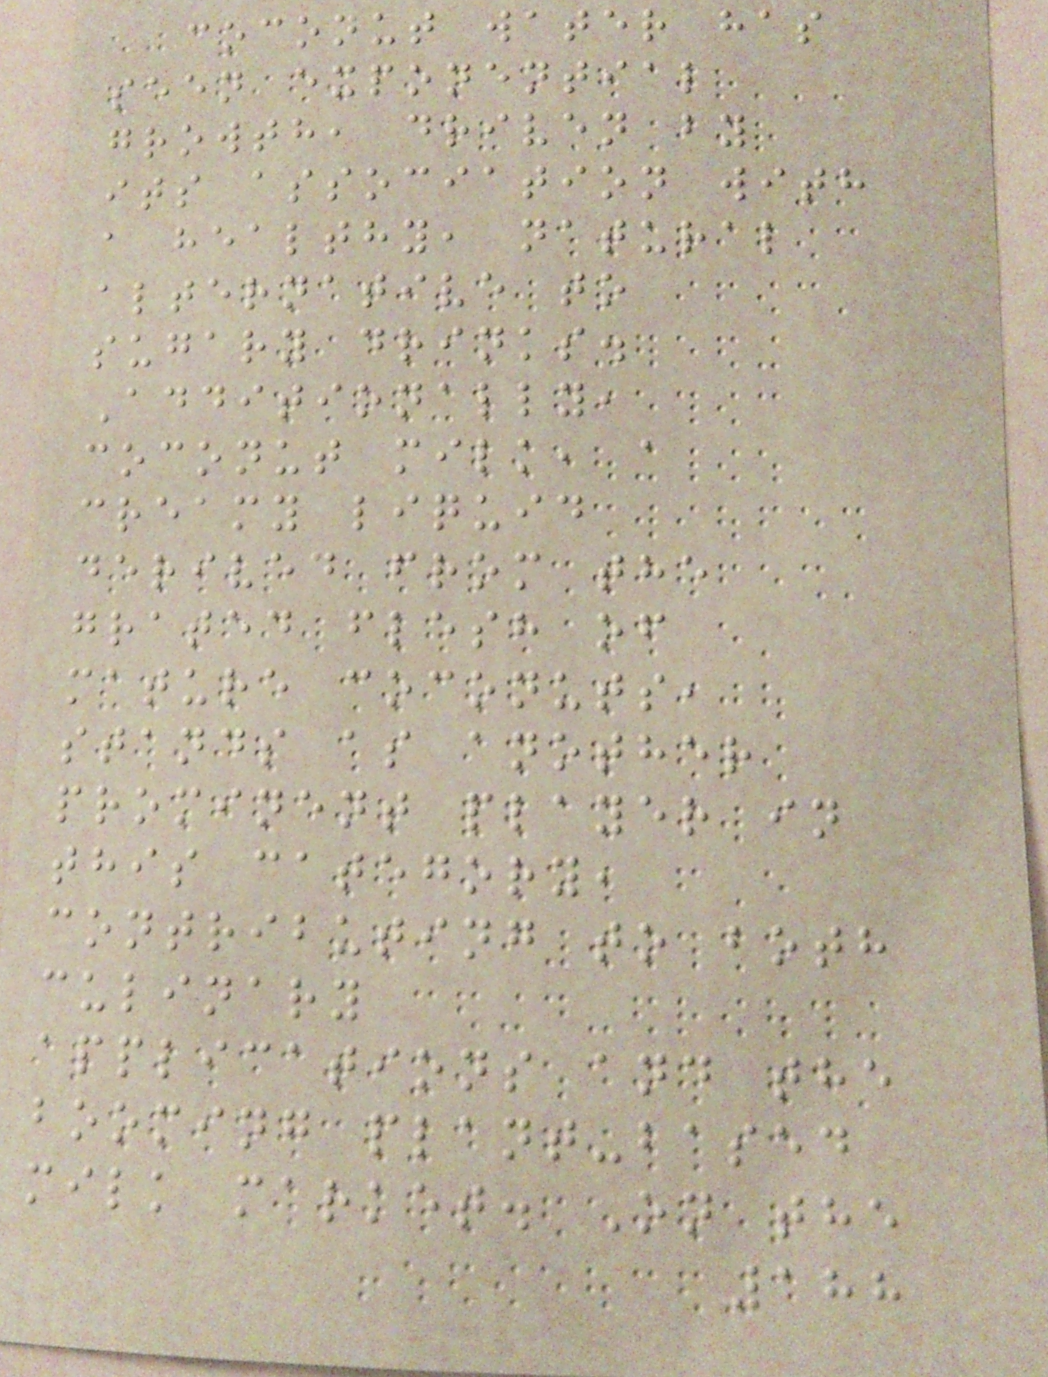coconut water has
seen exponential
growth, driven by
its association with
a healthy, natural
alternative to
sugary drinks.
Additionally,
coconut milk, a
creamy liquid
derived from the
grated flesh of
mature coconuts,
stands as another
prominent player in
this category,
contributing to both
culinary
applications and the
booming plant-based
milk market. On the
188
